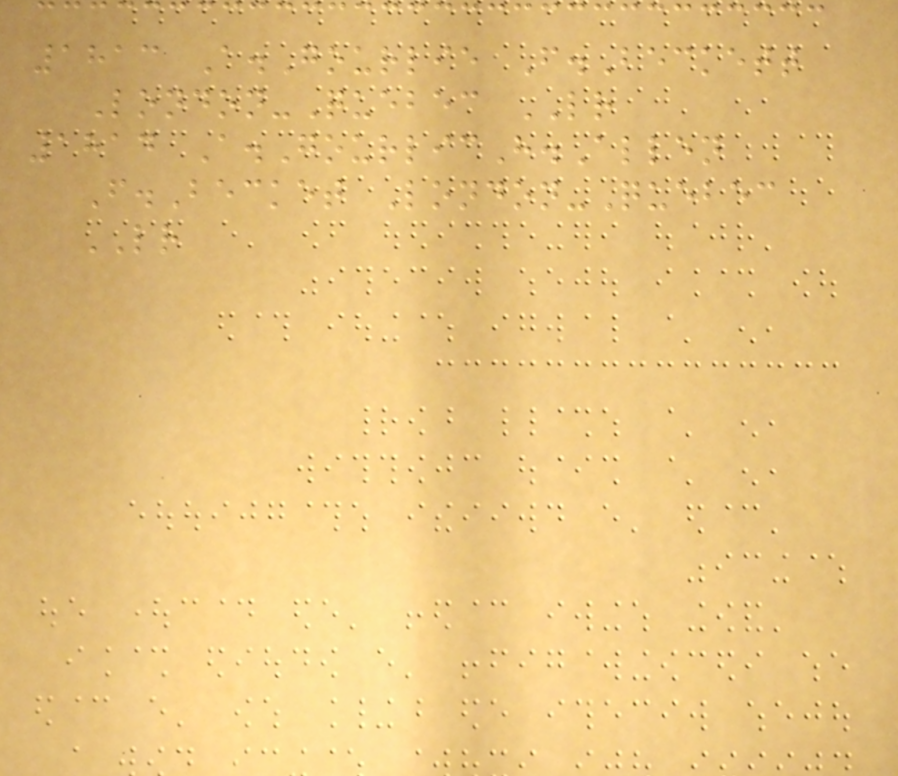1813 A.Gourlie F.Beckett
London-Quebec LR
1814 A.GourlicH.Allen
F.Becket London-Quebec
LR
